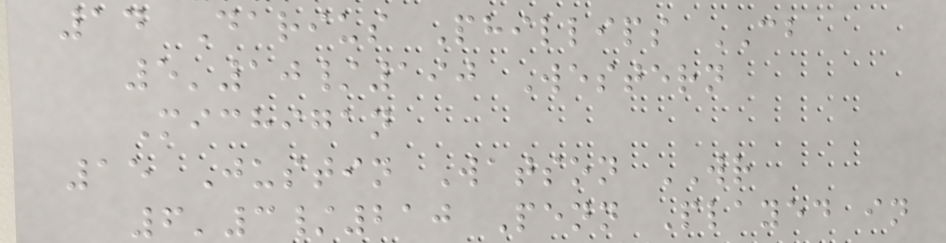14 Darius Phillips CB
5'10/190 Western
Michigan
15 Justin Watson WR
6'3/210 Penn Played in
